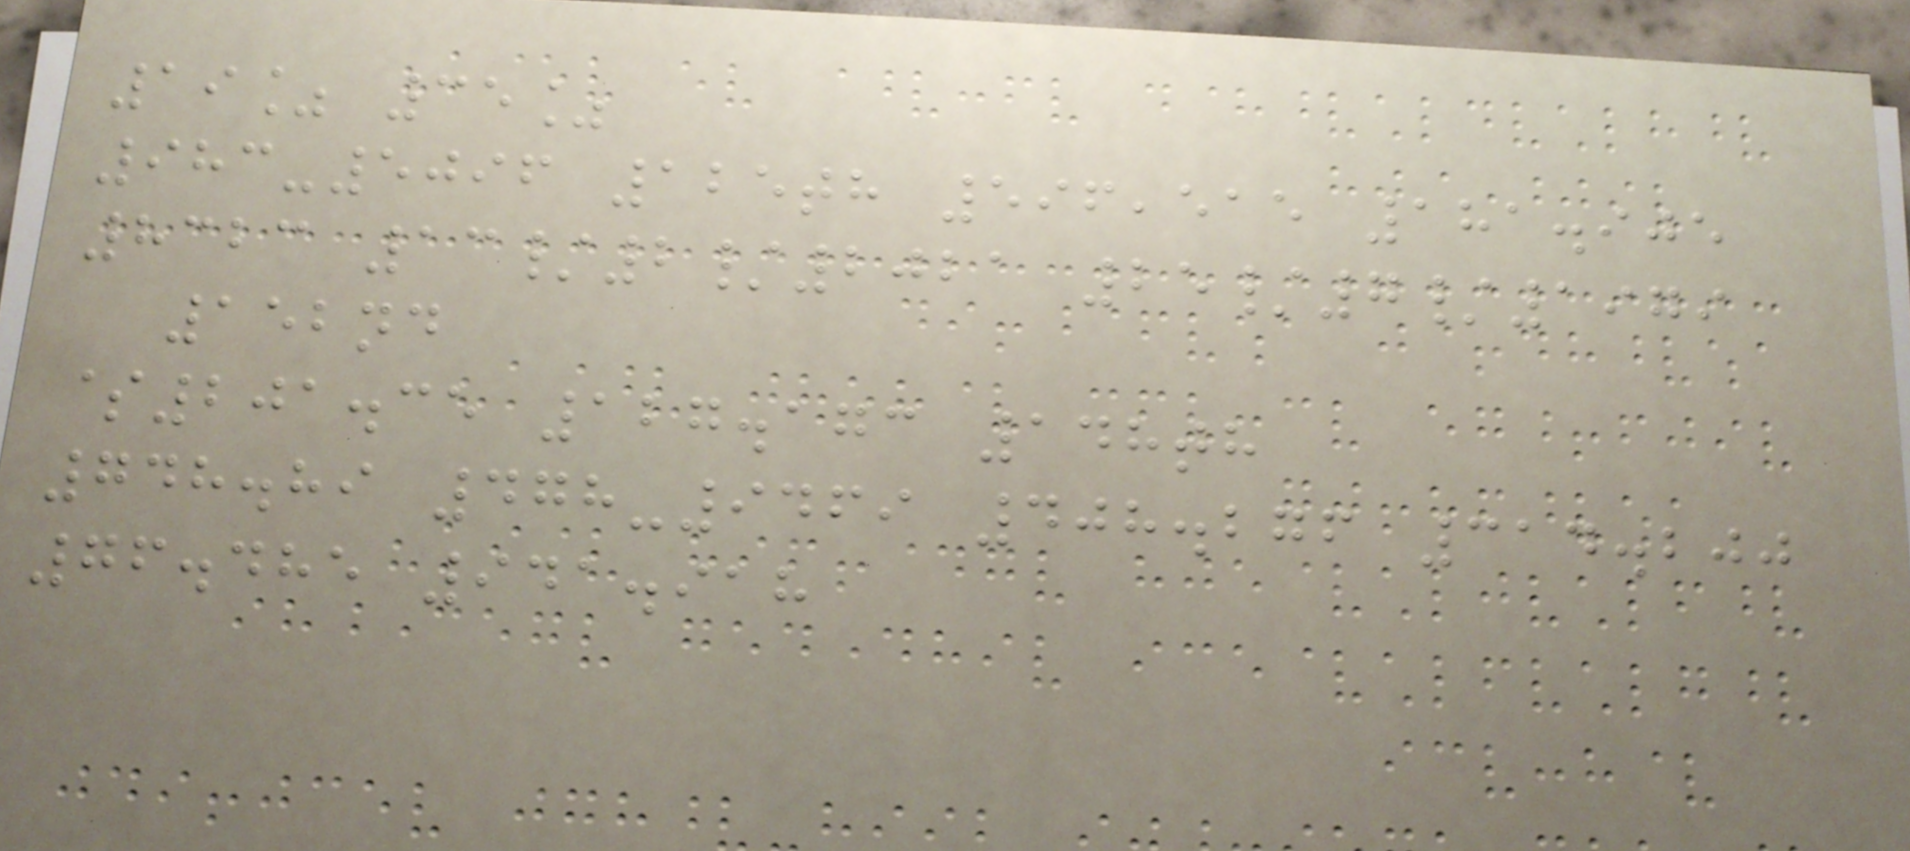19% 35%
983-5096 125th 596,515 181.905
8323 13/2/2021 25/7/1979
152nd
$201.35 127.173 148th
748.89 478-9469 408.276 314.200
76.485 941.918
